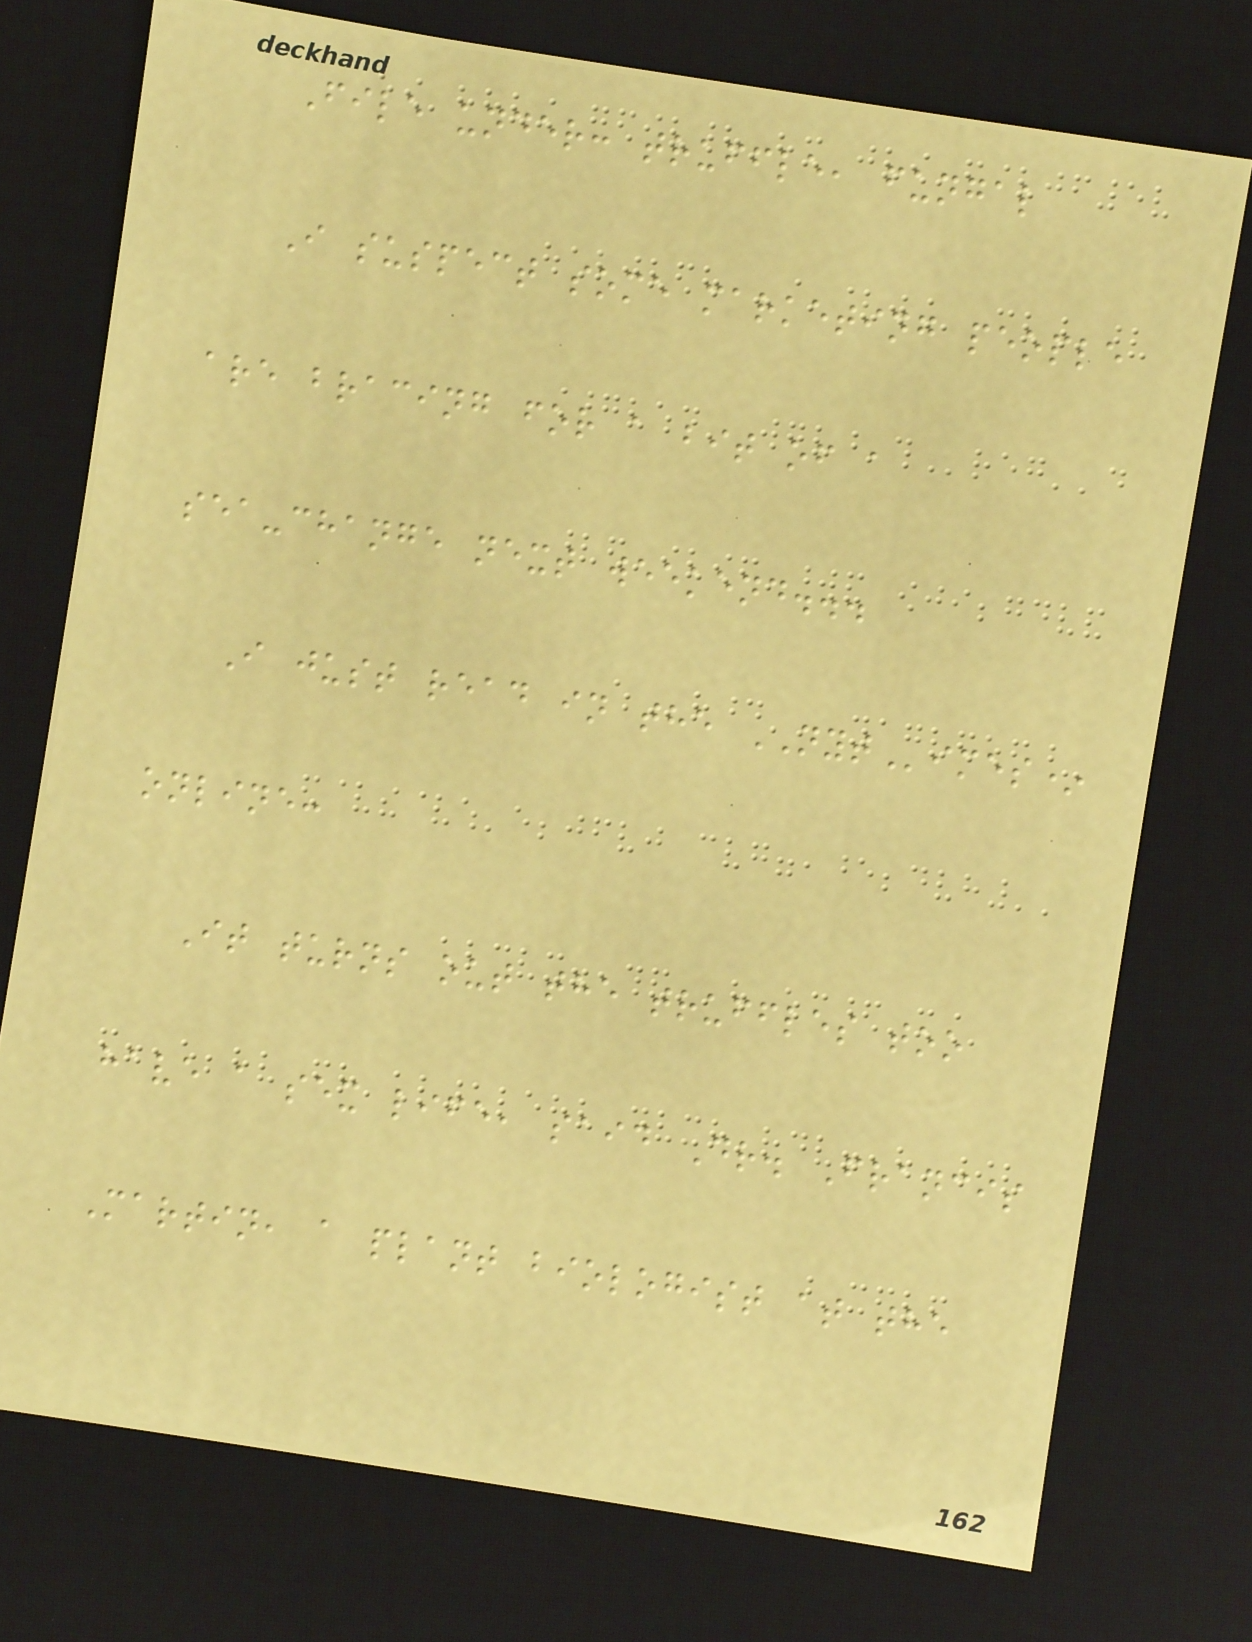File under: truffle, fungal
I suspect some marketing people
are bracing for a bit of a
sea-change next weekend...
I just read in the NYTimes*
online:
It turns out the truffles too
have a sex life, said Dr. Francis
Martin, a plant biologist at the
